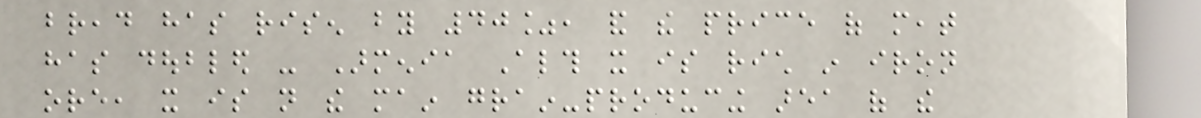bread has risen by 40%, and the price of meat
has doubled - Armenia Although it is rich in iron
ore, it is not the main grain-producing area of the
